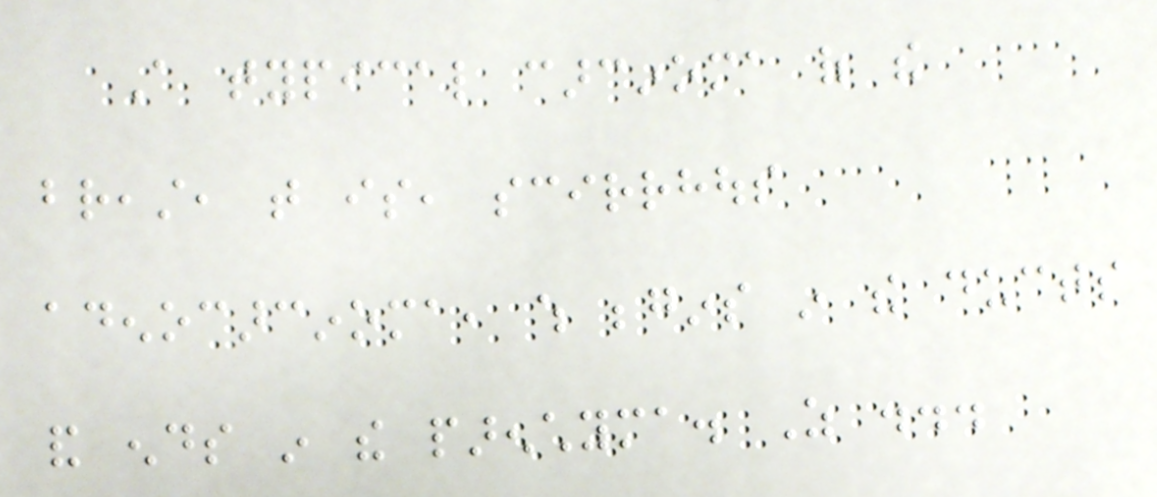A typical carcinoma of the
breast, that is, scirrhous
adenocarcinoma, which begins in the ducts
and ends in the parenchyma. As ...
